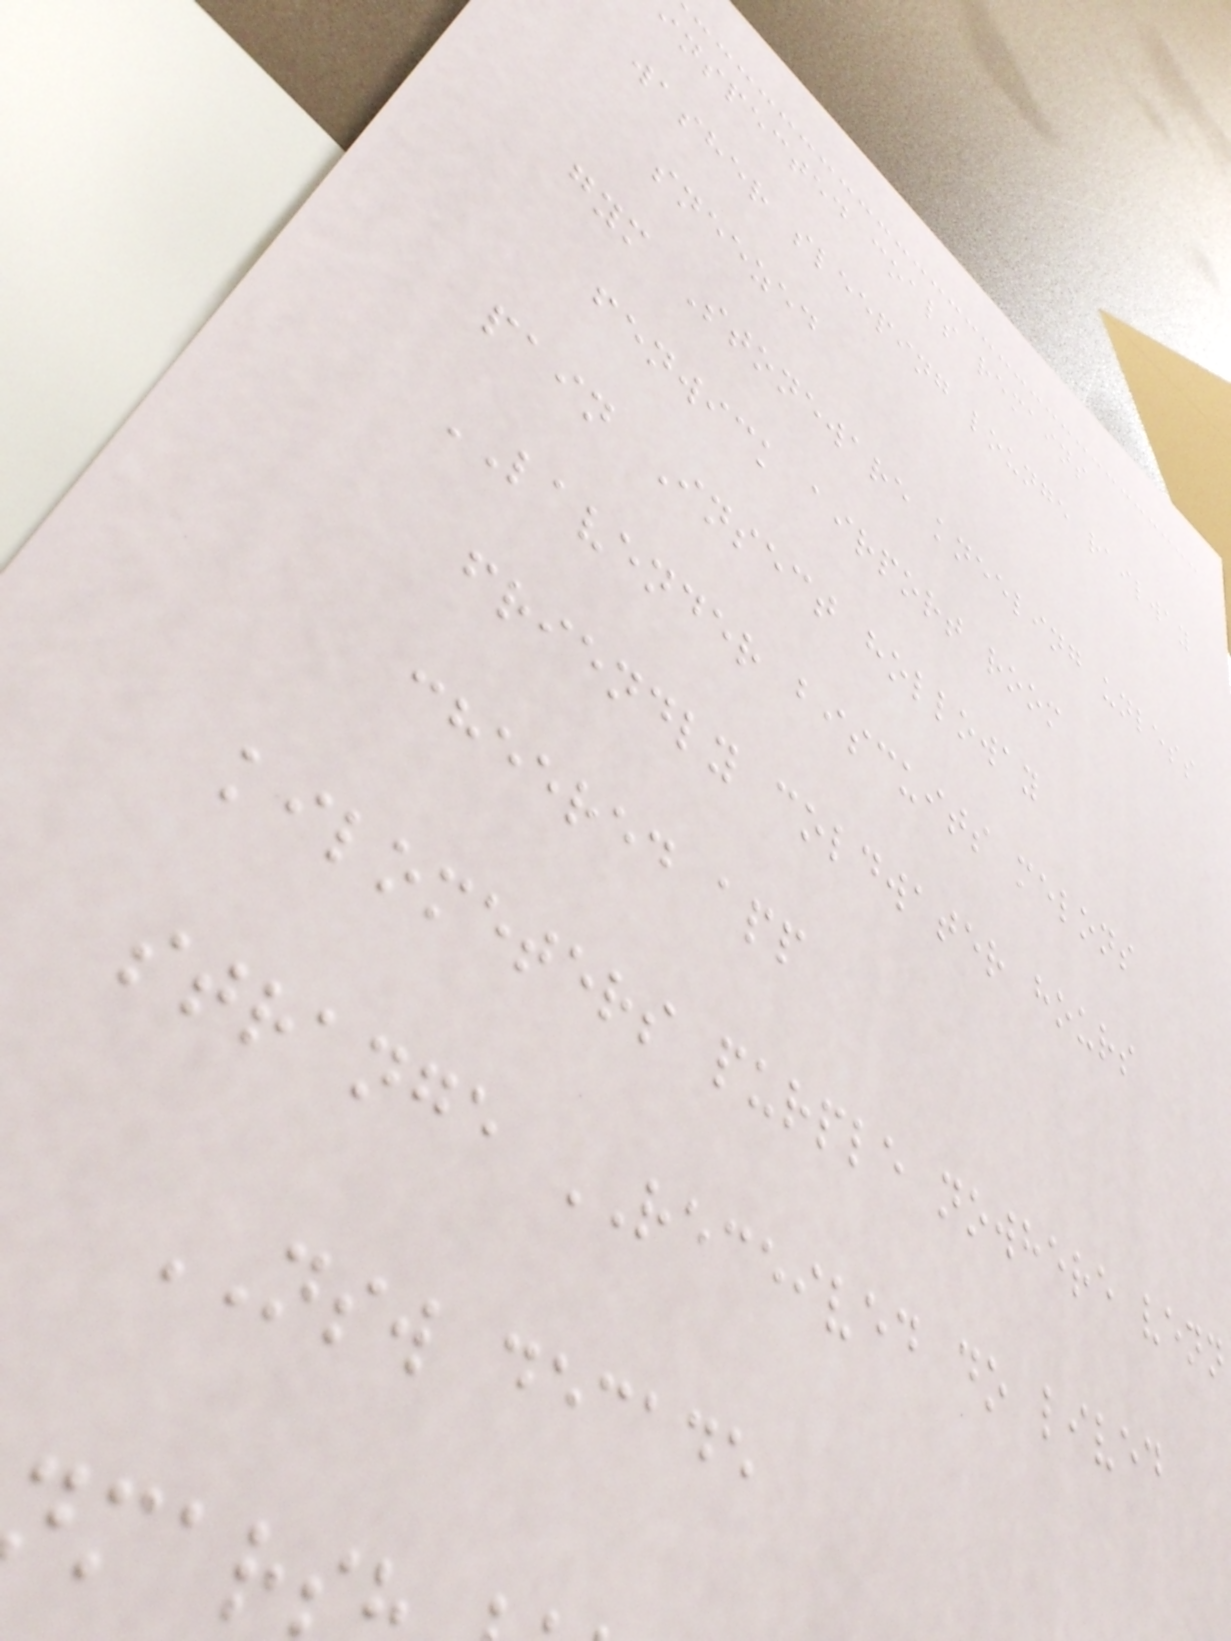inspected coals remains
washer sleeping lounge railway
sneezed
gym Stoneware kneeling unless
fenwick airport room
pain Insect holloway
LAVENDER biscuits melons
friendly coldwater hours
cheered app
kilometers purple nowhere venn
strange RECEIVED do lived
NSW decade
